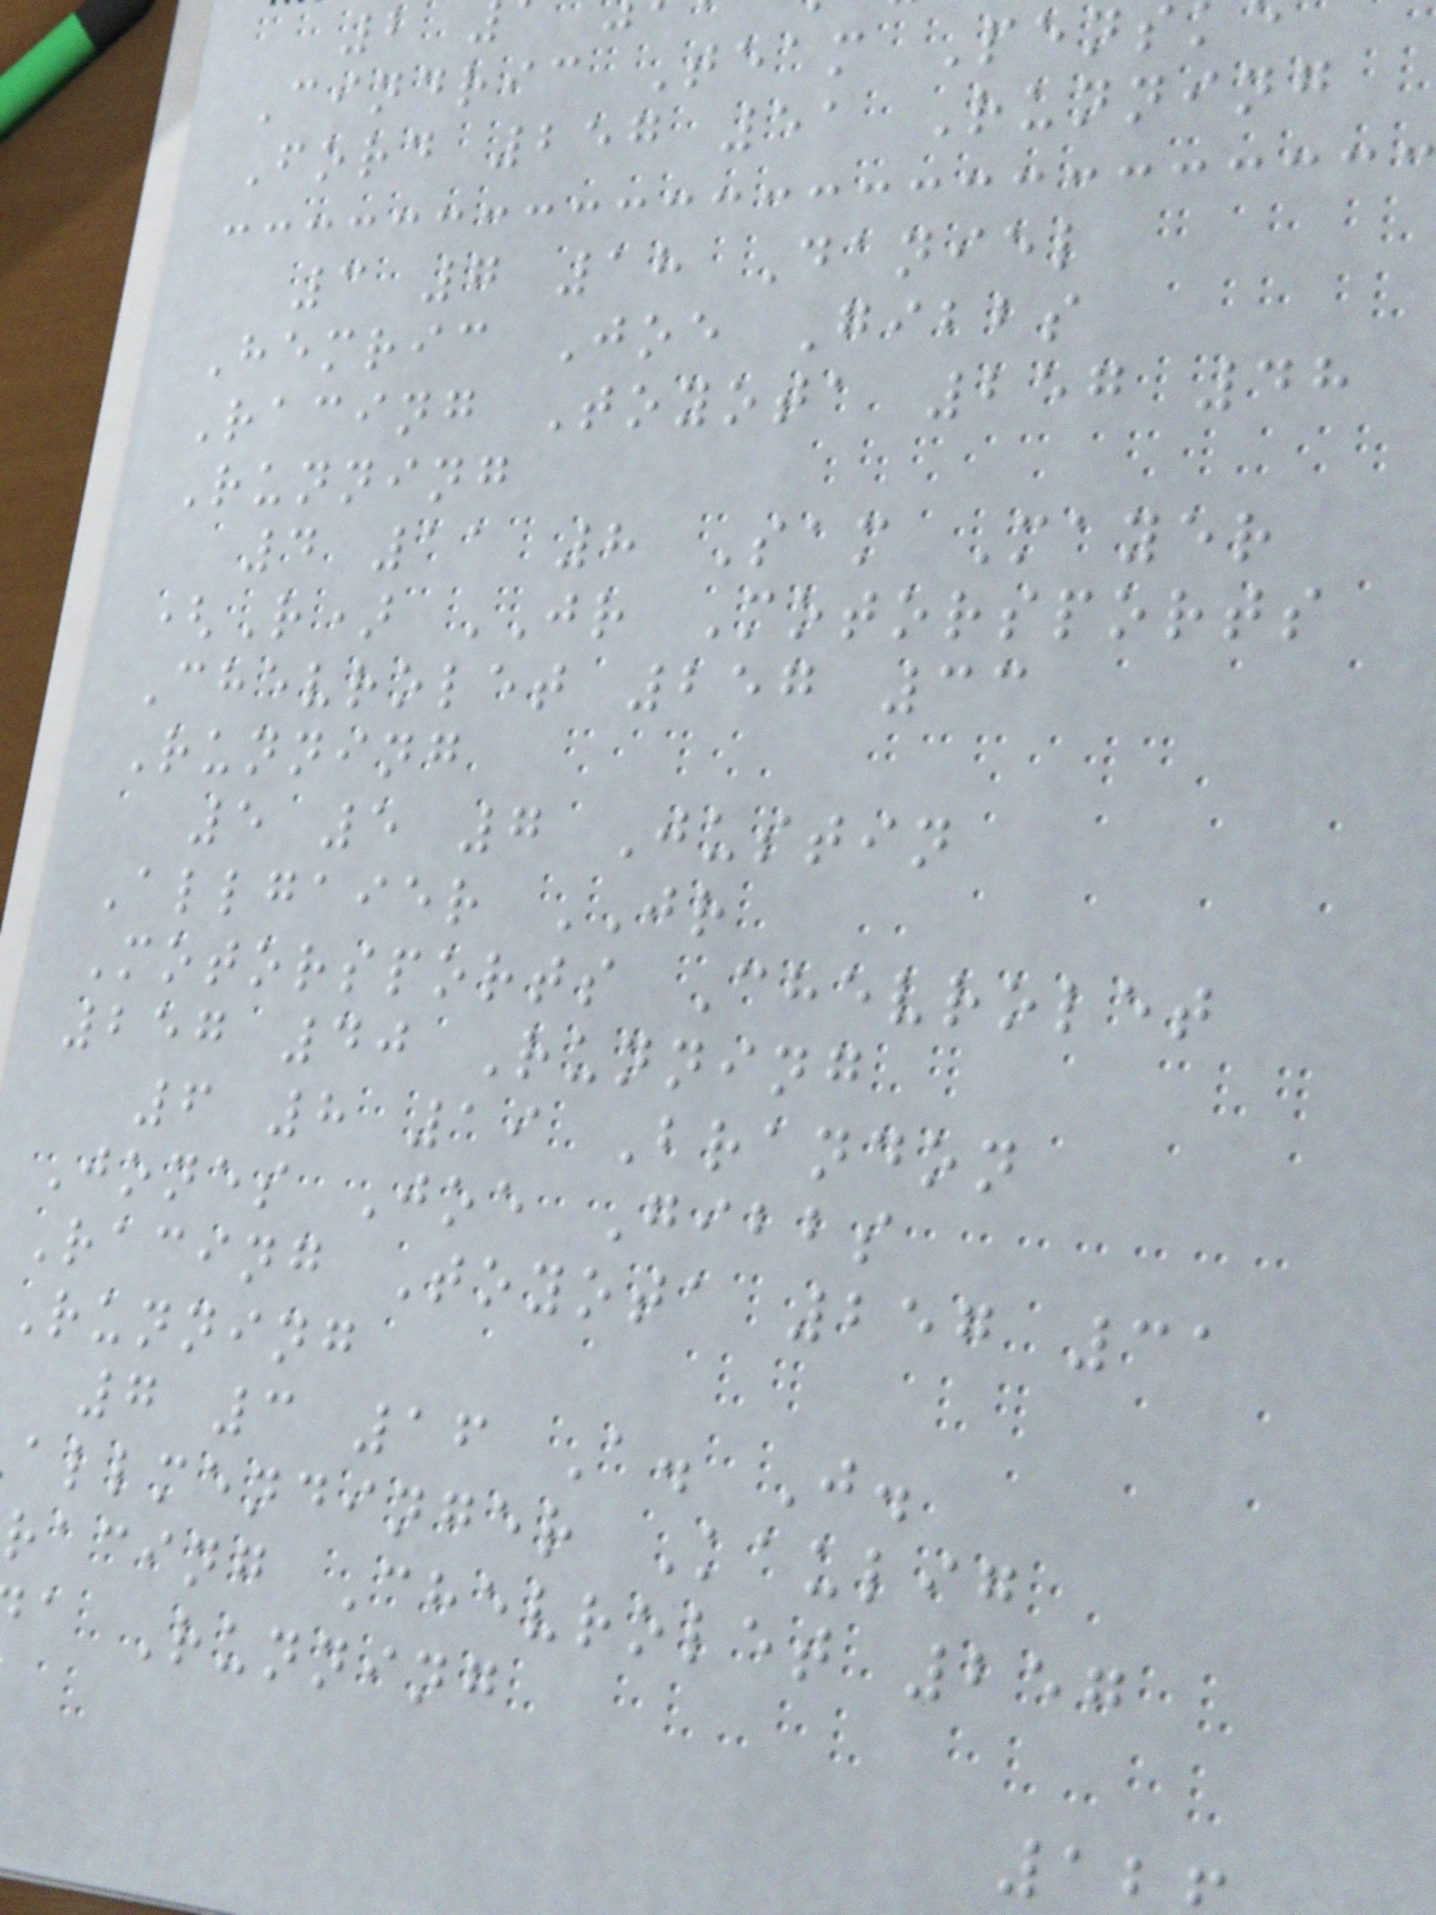Cindric Team Pens
Ford 257 51 Running
3 7 18 Daniel
Hemric Joe Gibbs
Racing Toyota 257 48
Running
4 11 8 Sam Mayer
(R) JR Motorsports
Chevrolet 257 33
Running
5 5 7 Justin
Allgaier JR
Motorsports Chevrolet
257 40 Running
6 8 19 Brandon
Jones Joe Gibbs
Racing Toyota 257 31
Running
7 3 16 A. J.
allmendinger Kaulig
racing Chevrolet 257
a Running
